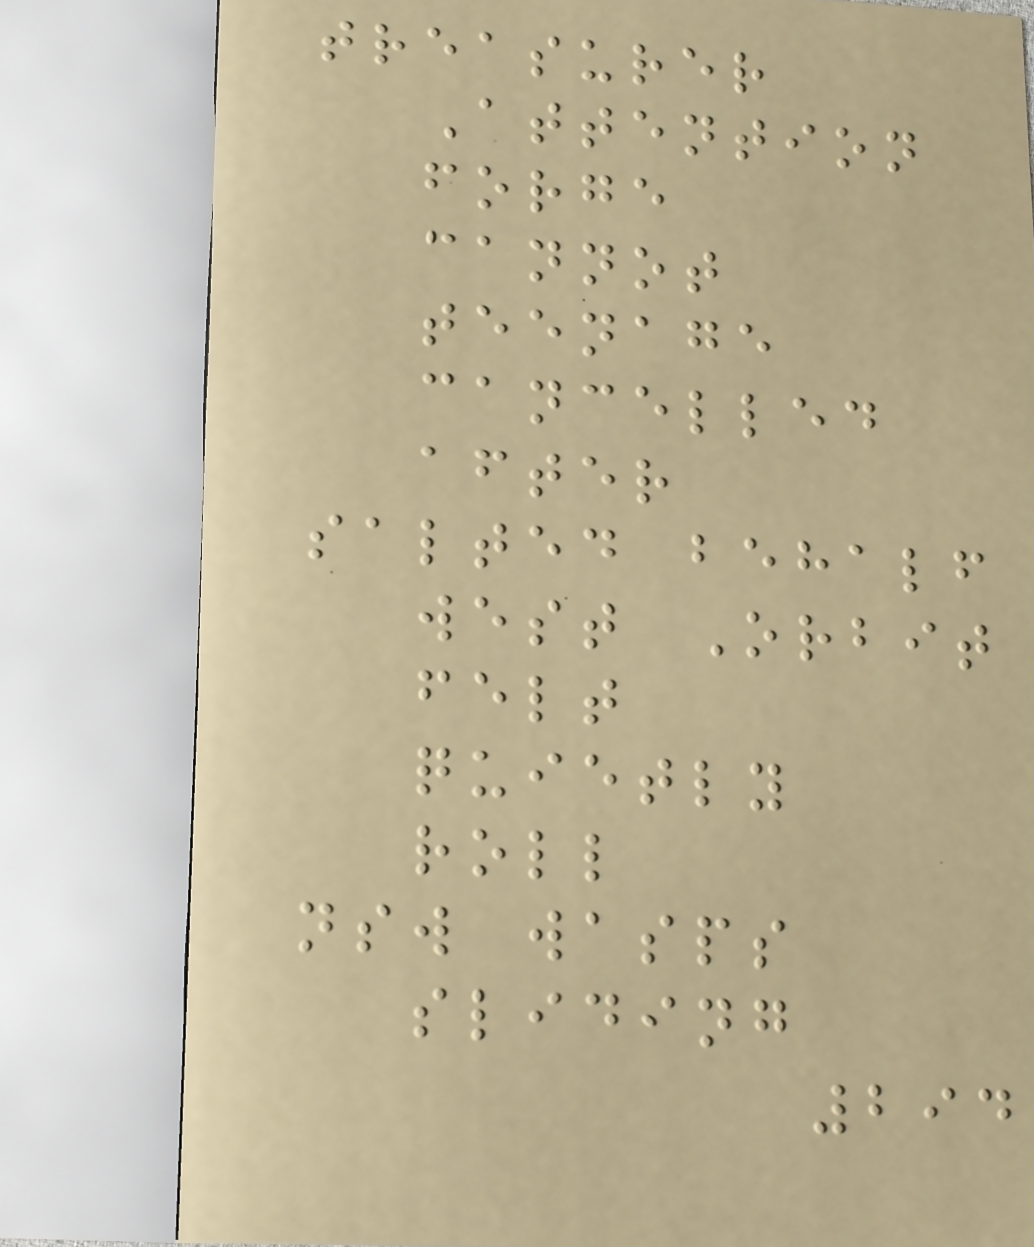treasurer
Attention
forge
cannot
teenage
cancelled
after
salted behalf
west Orbit
felt
quietly
roll
nsw wasps
sliding
294
